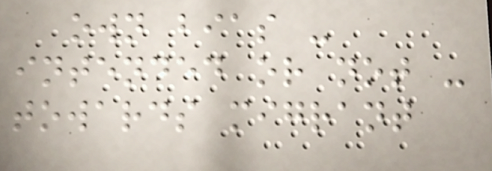own bias -
intended or not -
towards migrant
